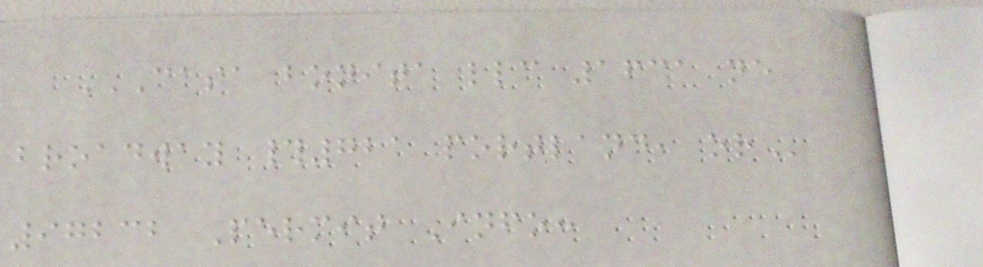CASA BONITA LLC 1631 NE
BROADWAY #721 PORTLAND, OR
97232 Permit Info:
